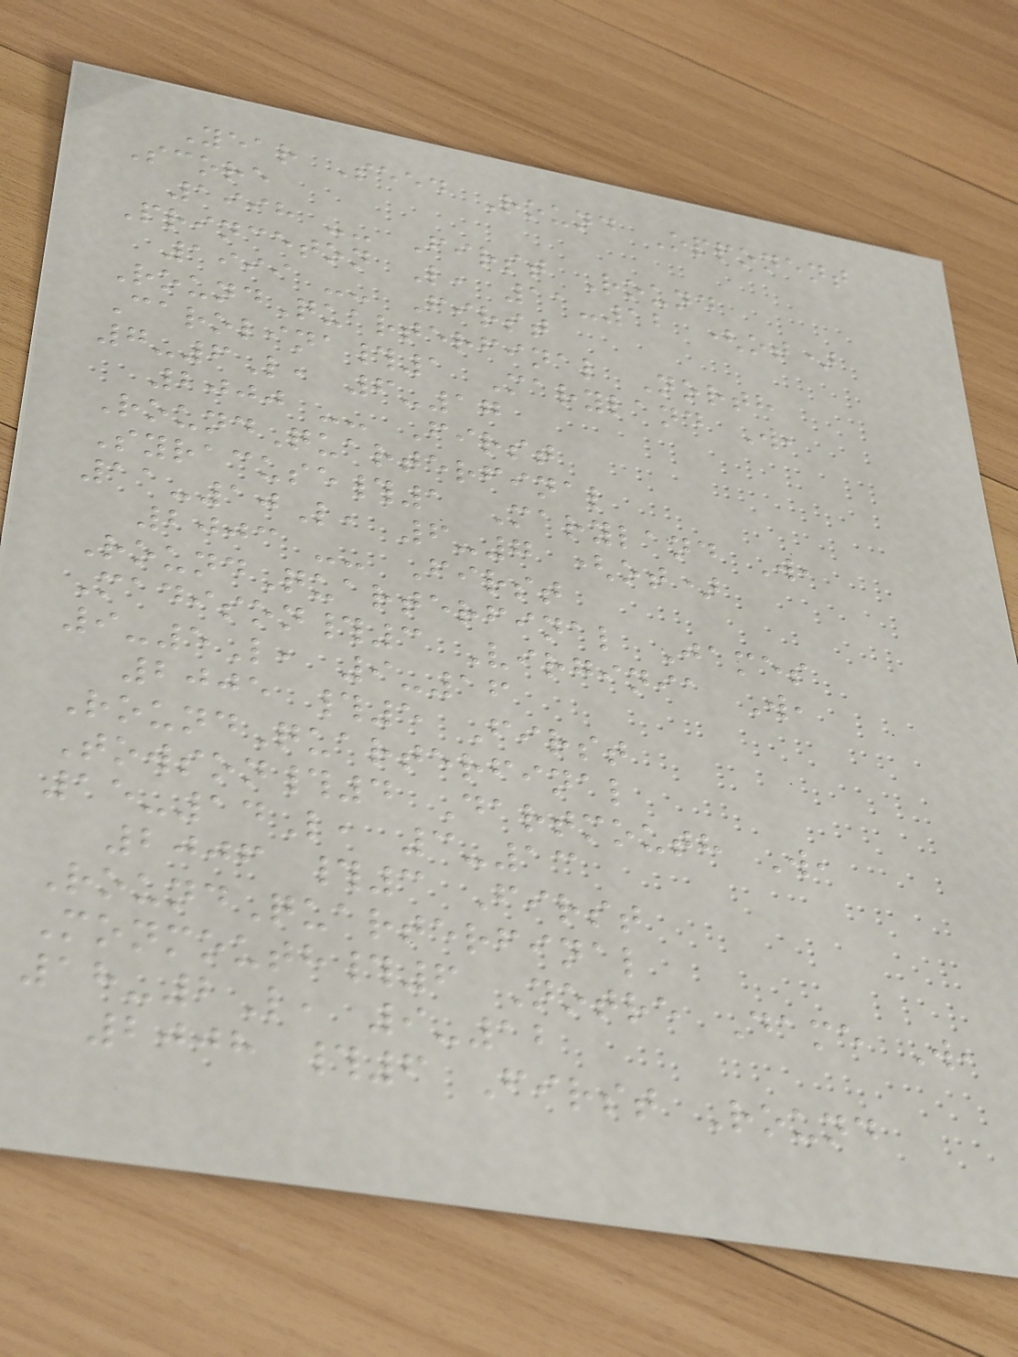Year Seed Round Opponent
Score
1998 -- First Round
Princeton L, 11-12 (ot)
1999 -- First
RoundQuarterfinal North
Carolina#1 Maryland W,
7-6L, 6-17
2000 -- First
RoundQuarterfinal
Syracuse#1 Maryland W,
11-10L, 6-7 (ot)
2003 -- First
RoundQuarterfinal James
Madison#3 Virginia W,
9-5L, 9-16
2005 #5 First
RoundQuarterfinal
Towson#4 Dartmouth W,
15-14L, 3-13
2006 #3 First
RoundQuarterfinal
Monmouth#6 Notre Dame W,
18-2L, 9-12
2008 #6 First Round
